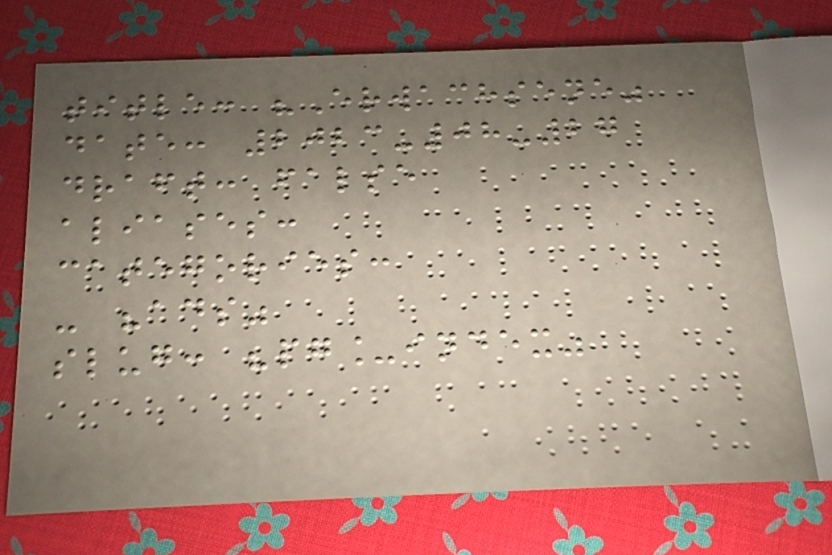title: "Erwachsene"
date: 2023-08-27
draft: false
aliases:
categories:
- "ads"
slug: "pg_index"
